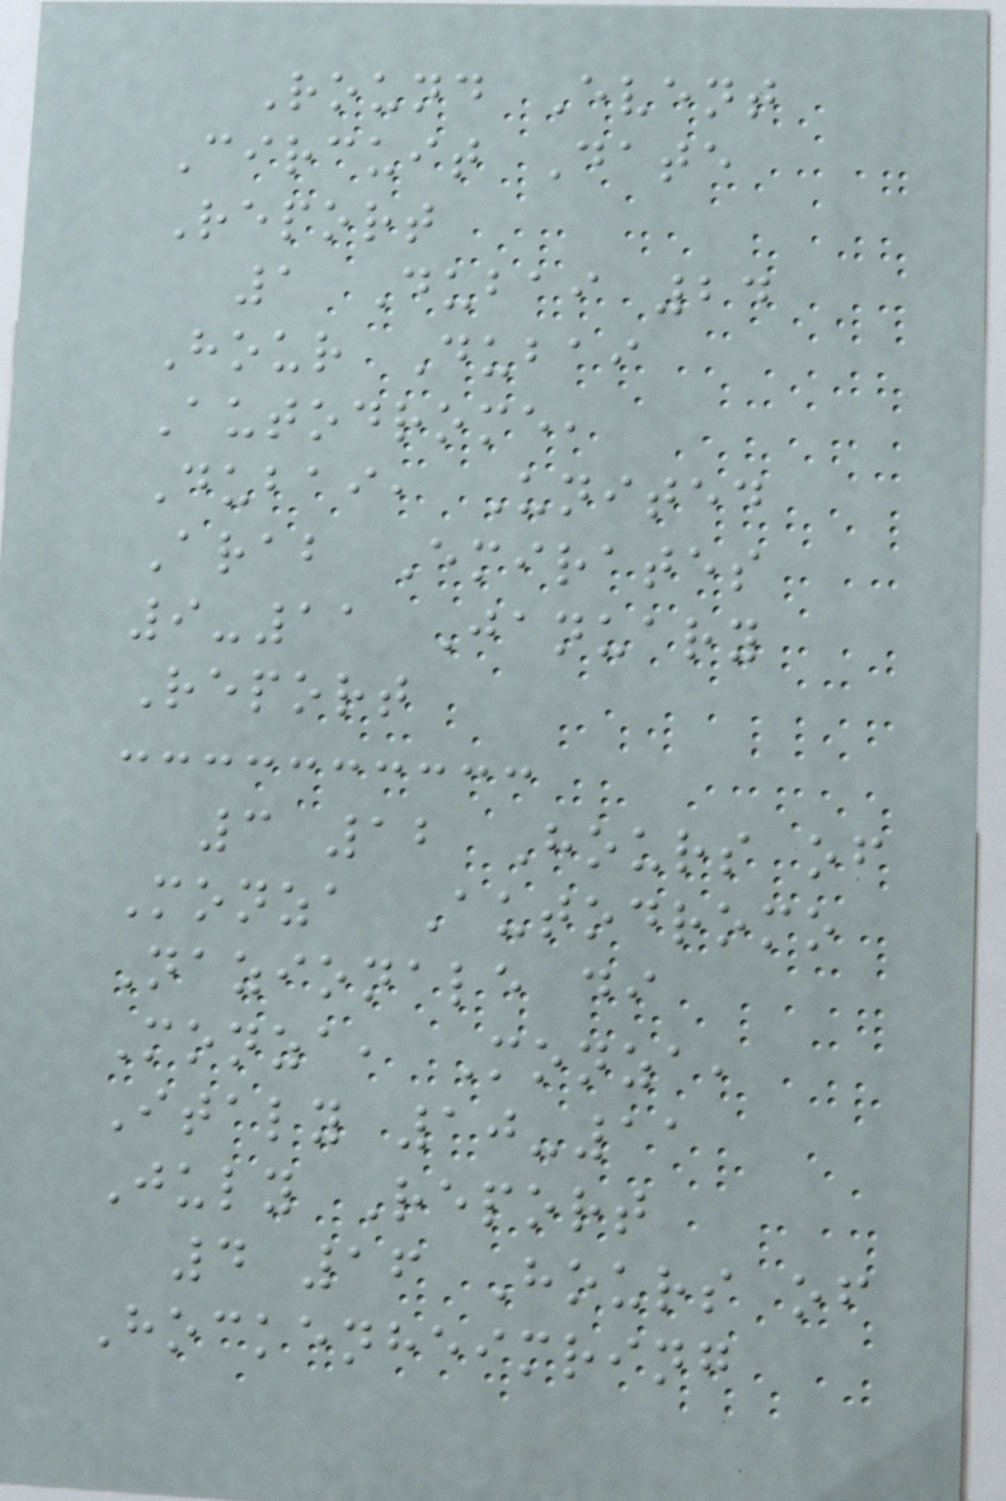Round Event
Circuit Date
Report
1 Dubai 24
Hour Dubai
Autodrome,
Dubai, United
Arab Emirates
9-11 January
Report
3 12 Hours of
Monza Autodromo
Nazionale di
Monza, Monza,
Italy 10-11
July Report
4 16 Hours of
Hockenheimring
